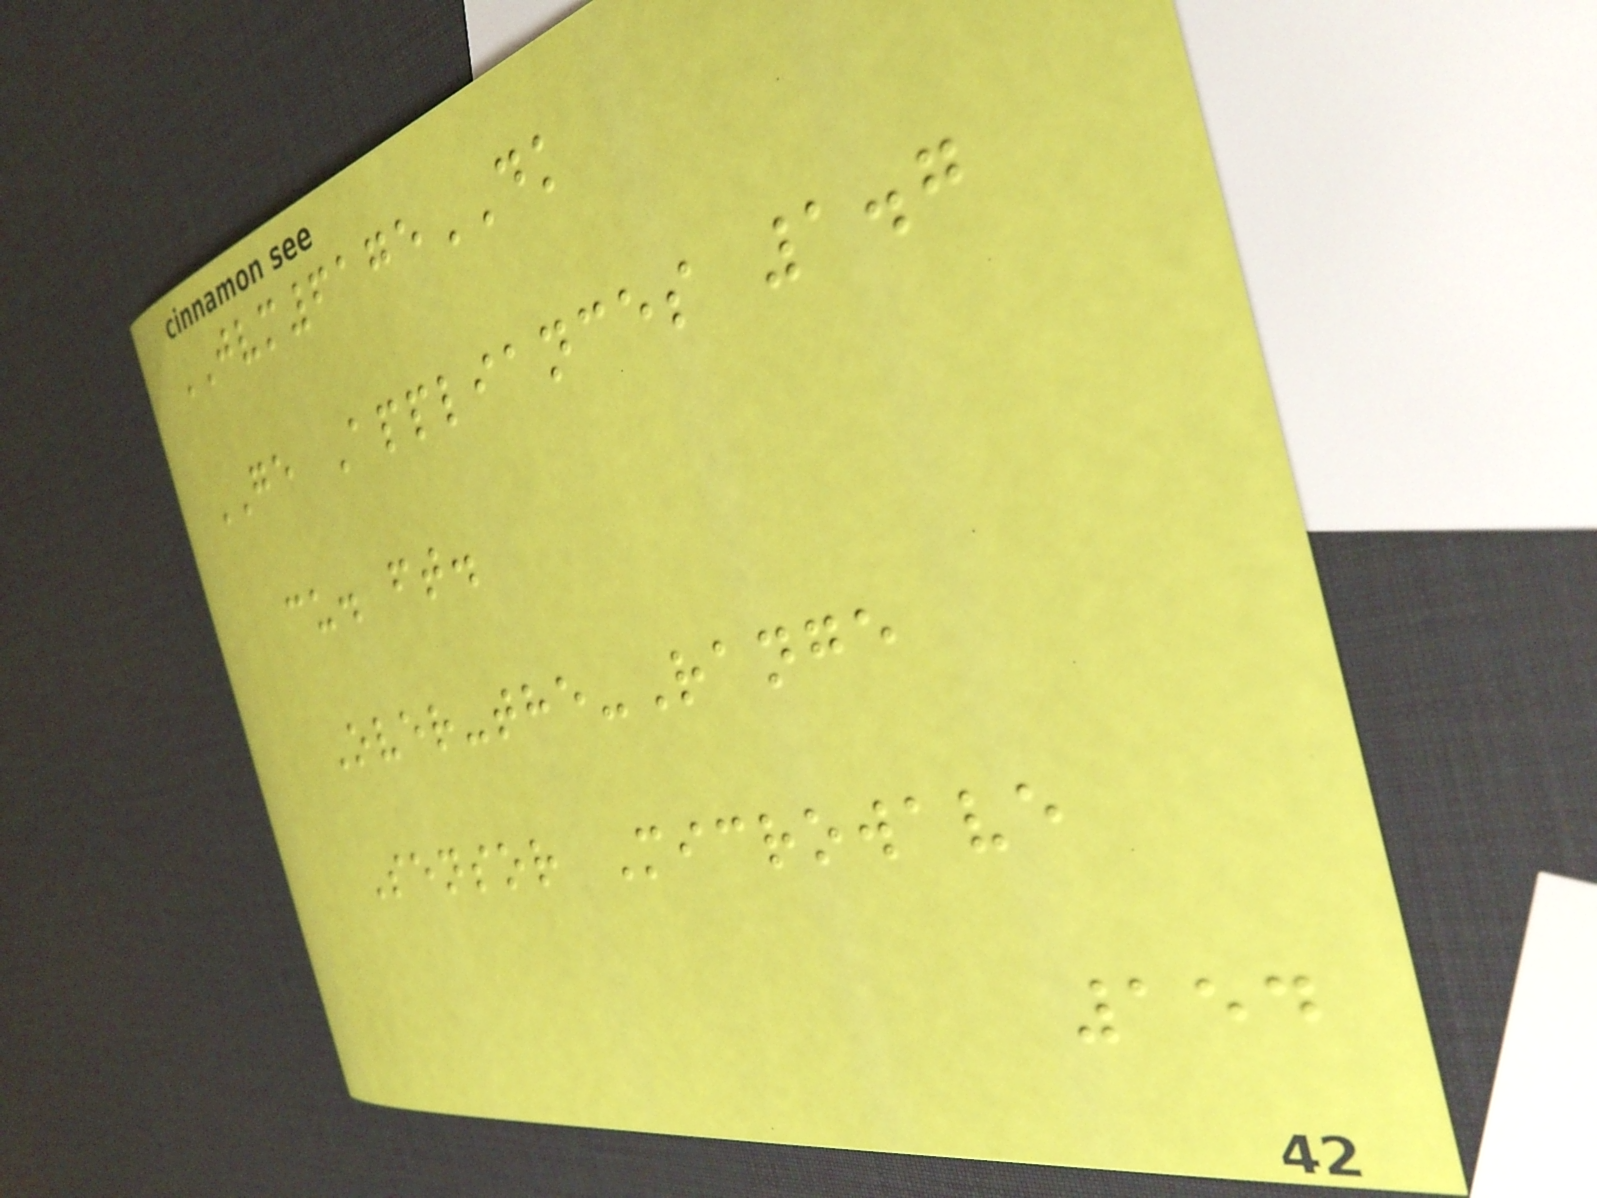JVM6175DK
GE Appliances 1.7
cu. ft.
Over-the-Range
Sensor Microwave
154
